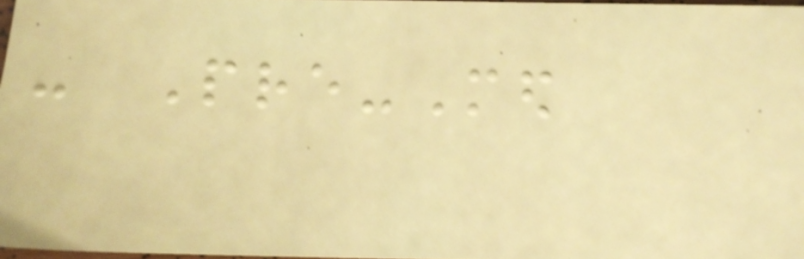- Pre-Med
